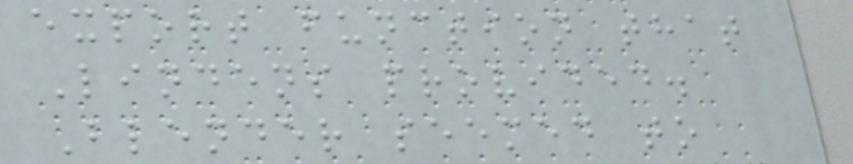export function that
Lindens provided.
Blender seemed to
